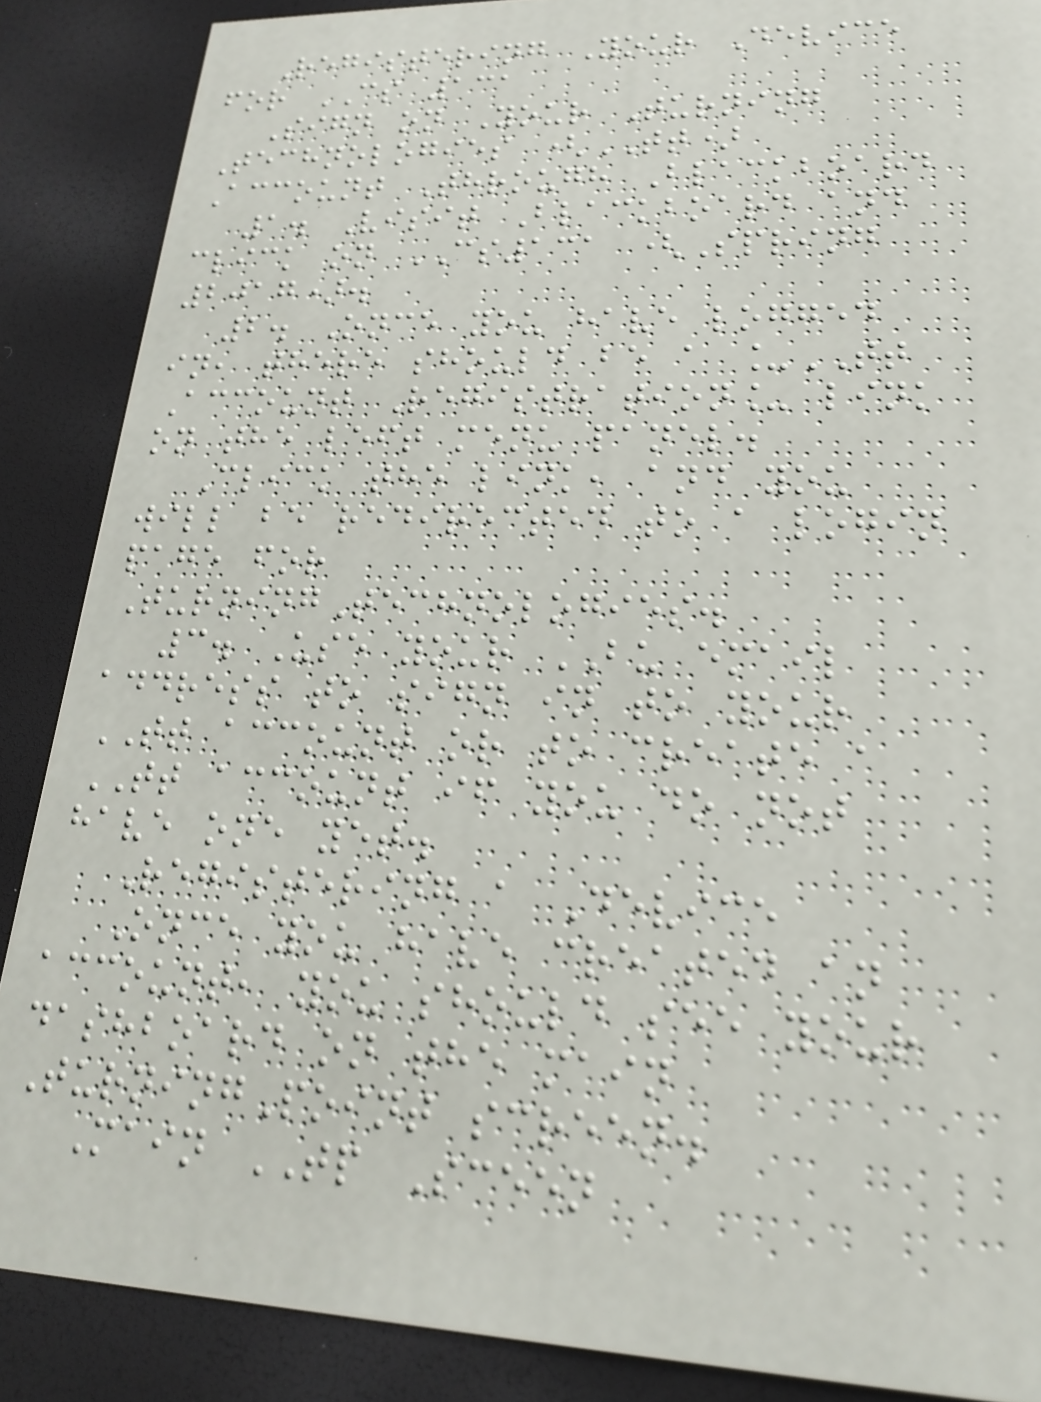Registering Your Device
for CS 131
Sign on Your Turning
Technologies (TT)
Account Through Blackboard
1. Visit Blackboard and
click on CS131 (Spring
2017).
2. Once you have logged
in, there should be a _TT
Account Registration_ link
on the left menu panel.
Click the link, and you
will be redirected to a login
page for
TurningTechnologies.
3. Use your BU email
address to sign in to your
TT account or to create a
TT account if you do not
have one yet.
Registering a Device
Once you have created an
account, you should see your
dashboard on the main
TurningPoint screen.
Main TP Sceen
